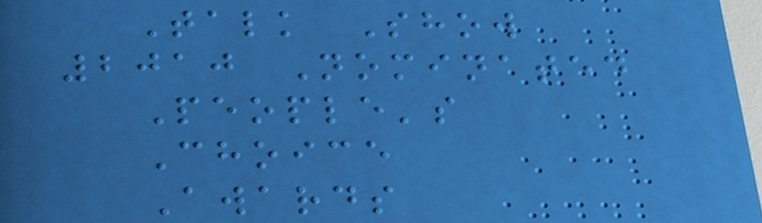Talk Show
2010 Nominated
People's
Choice
Awards
